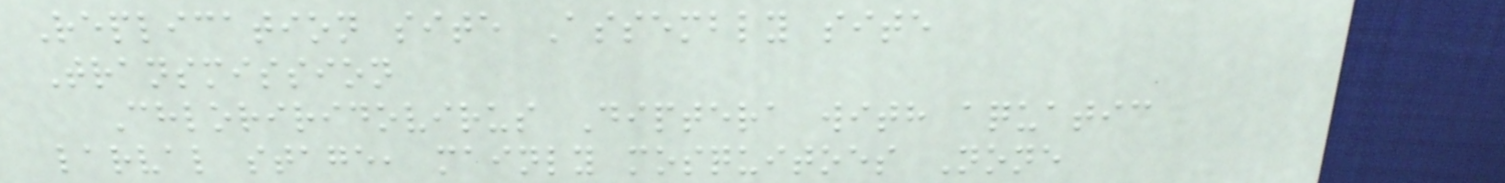Replication site Assembly site
Transmission
Chloriridovirus Diptera with aquatic
larval stage, mainly mosquitoes None
